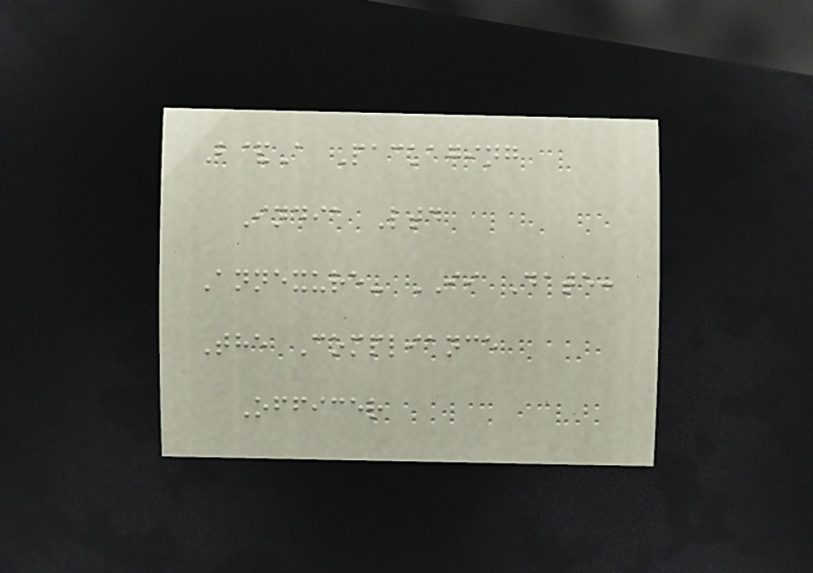B&A Packaging
India Ltd
Annexure- II Date:
The Compliance
Officer
